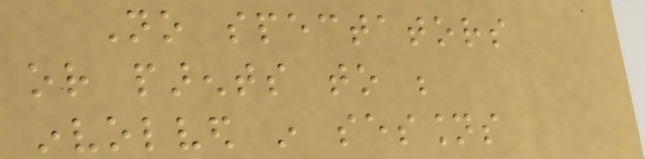No spectators
or parents to be
involved in sessions
